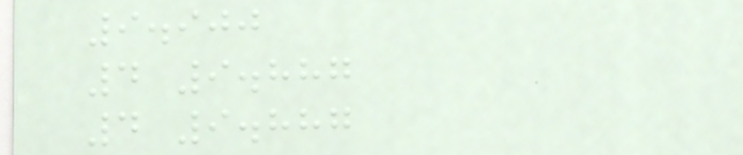9.900
4 9.887
4 9.887
